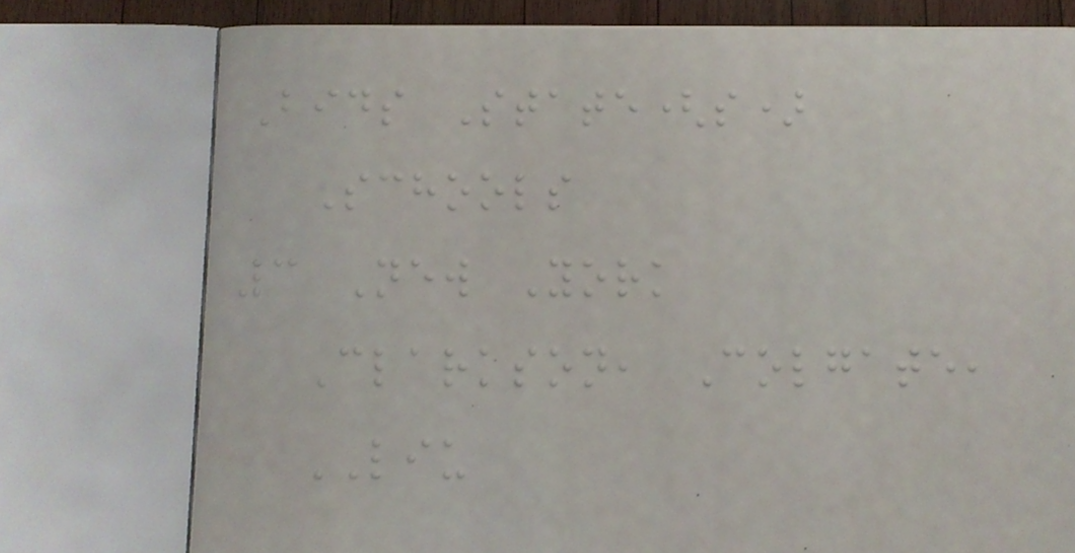Bids State(s)
Schools
3 New York
Clarkson, Colgate,
LIU
